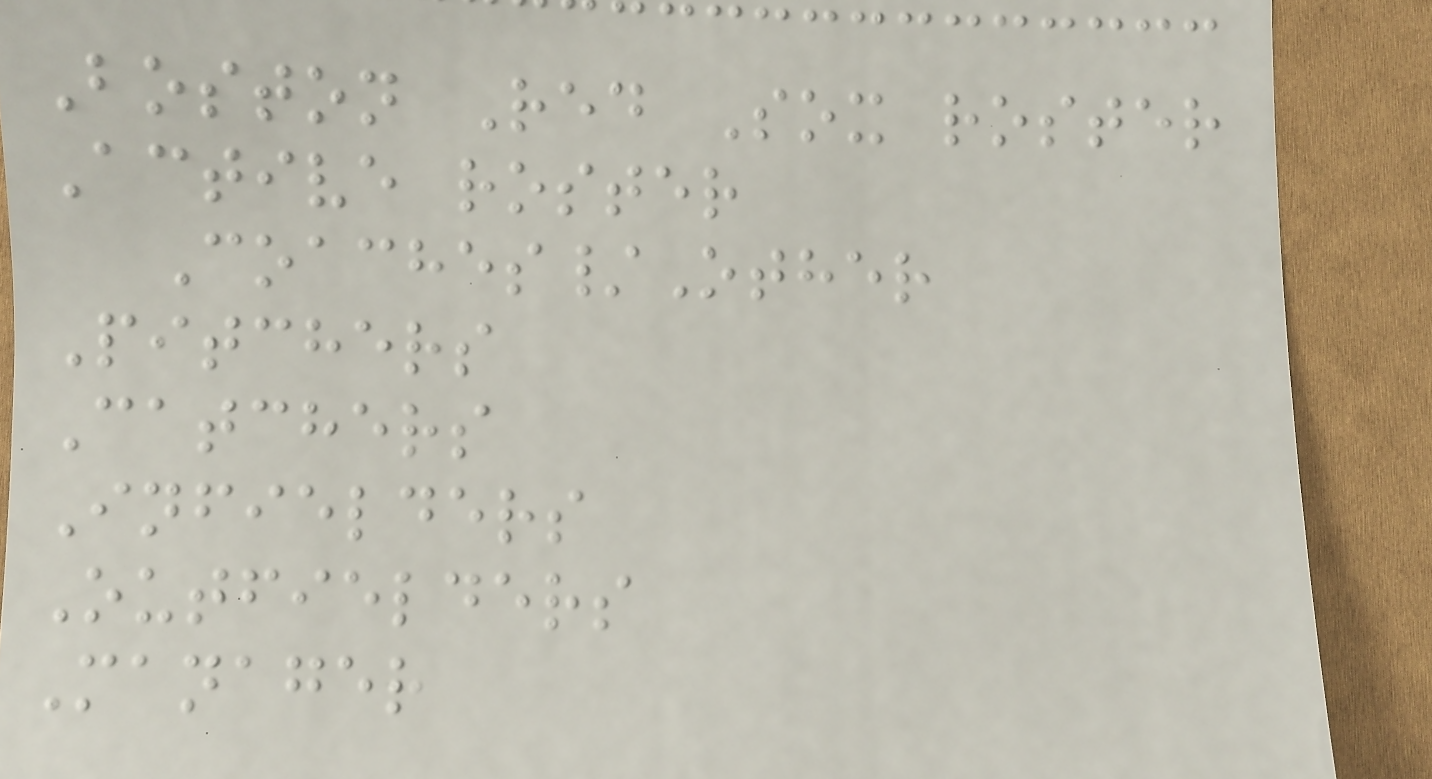Boston Red Sox roster
Active roster
Coaches/Other
Pitchers
Catchers
Infielders
Outfielders
Manager
